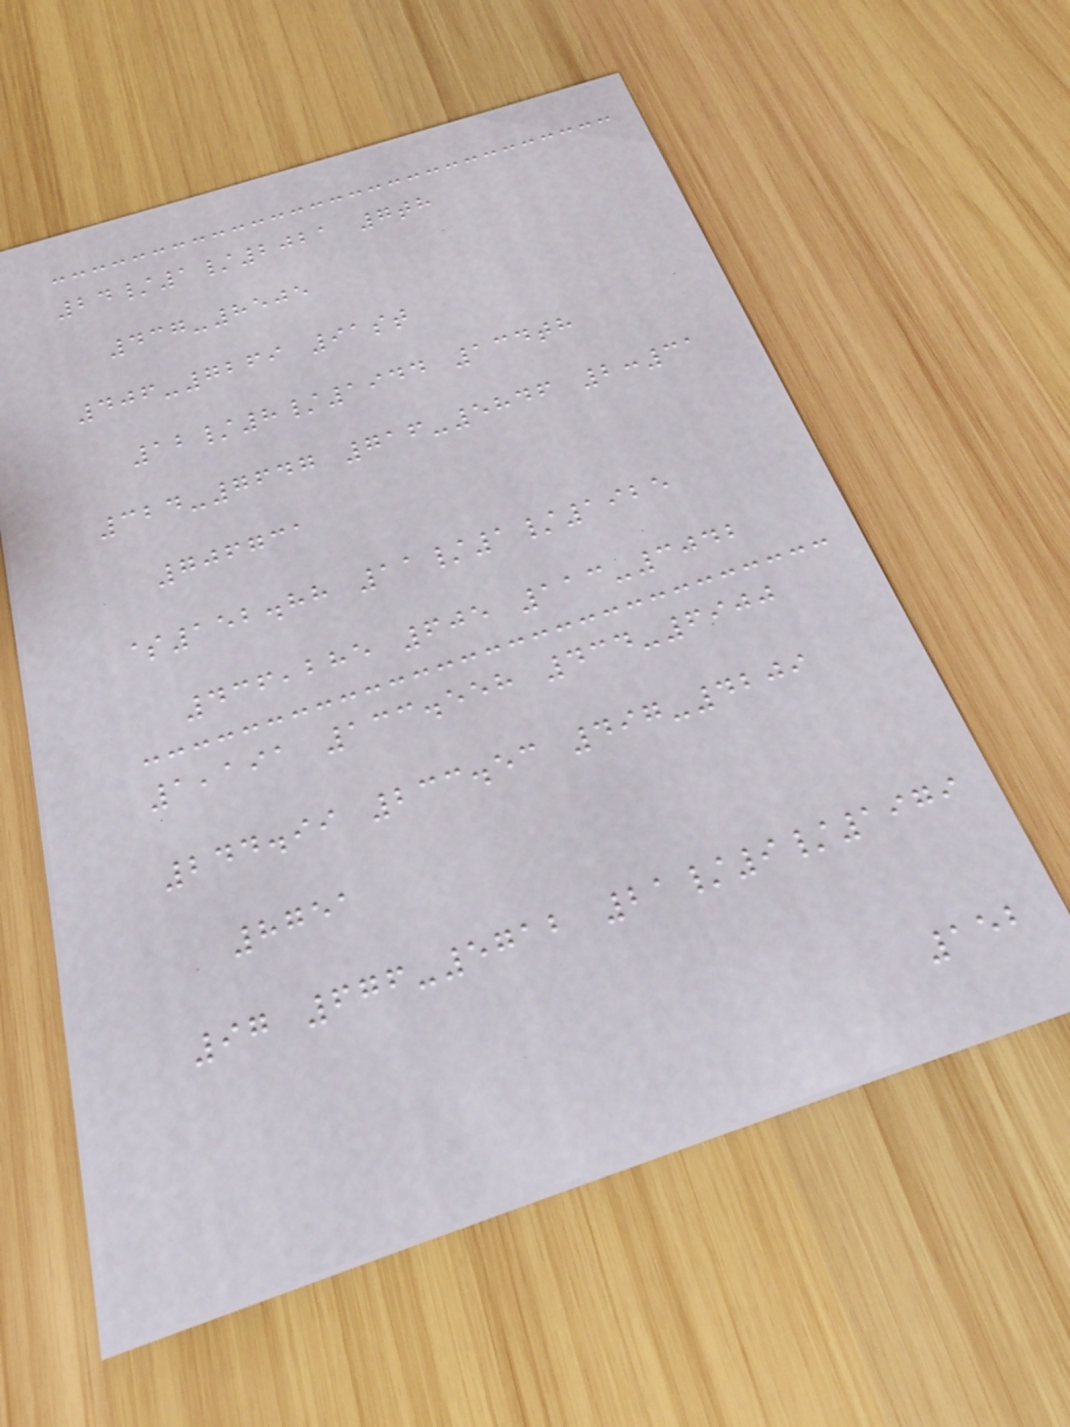24/1/2021 7th
437-8505
406-7269 91st
12/8/1944 134th
324-7647 716-5846 2:31
706731
$152.88 11/1/1925
436,285 605 113-3042
1,191 133.558 434-6900
244.99 233.53 497-4209
8751
97 676-5712 21/9/1979
152
